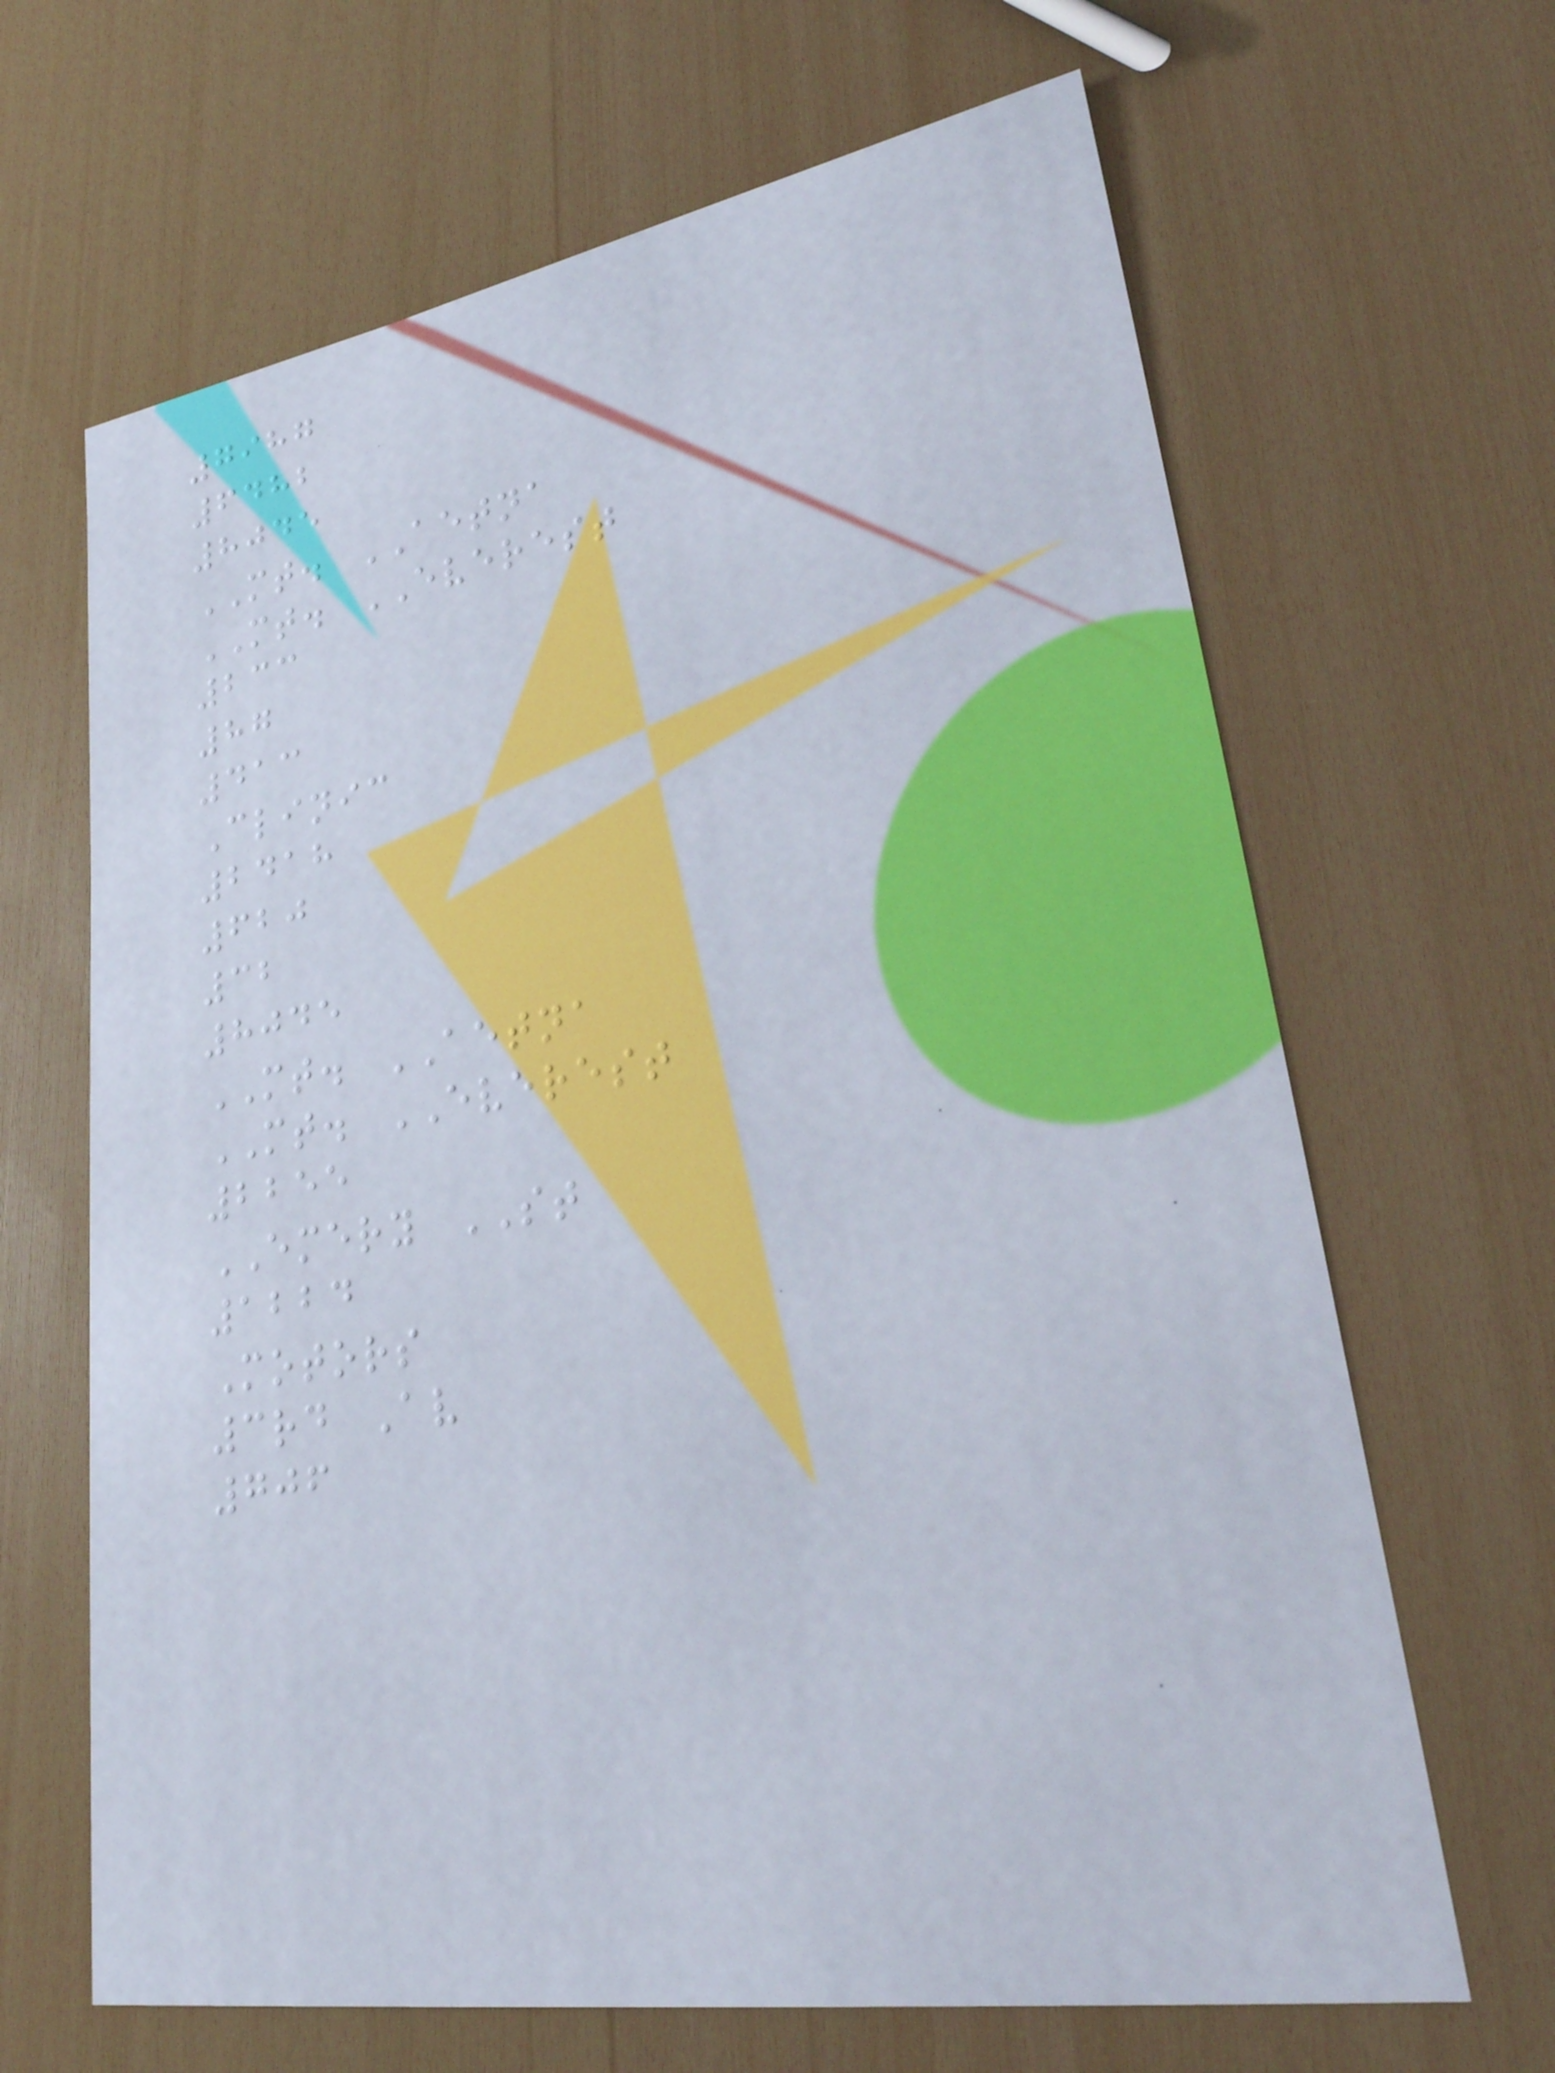7987
6482
8045
MT. AETNA
MT. EVEREST
233
87
413
Clinic
2418
620
32
8045
MT. AETNA
MT. EVEREST
2255
EMERY ST
1224
Motors
3rd Av
706
